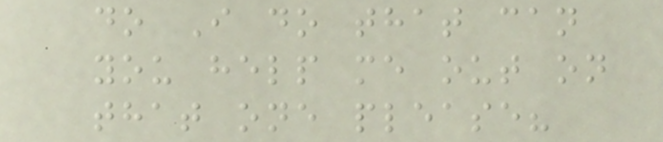do I do that can
you help me out on
that one please?
